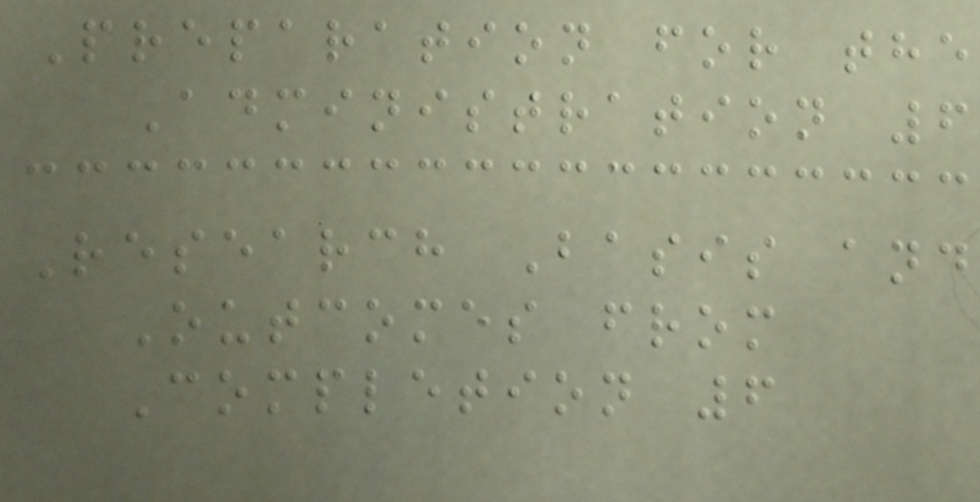Preparation for the
Administration 6
Research Basis and
Outcomes from
Completion 6
